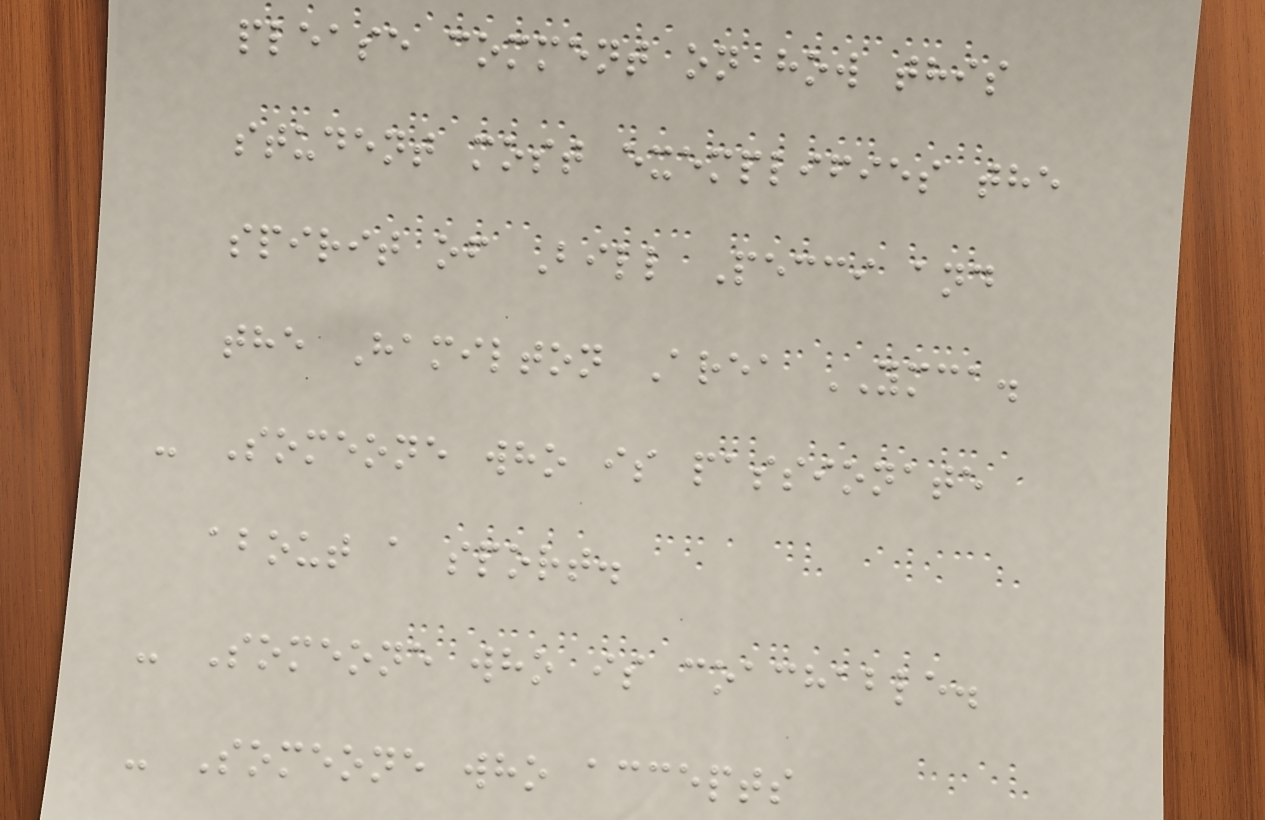please comment on how this
student most exemplifies the
spirit of Bill Pecci and
the Hamilton Area YMCA.
- Someone who is passionate
about a sport.
- Someone who is coachable.
- Someone who accepts
